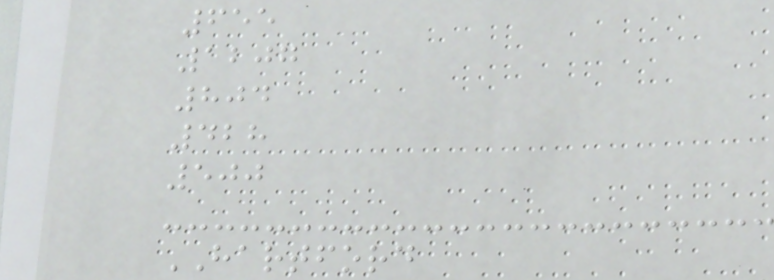655
1207
804
428
500
HARTFORD
